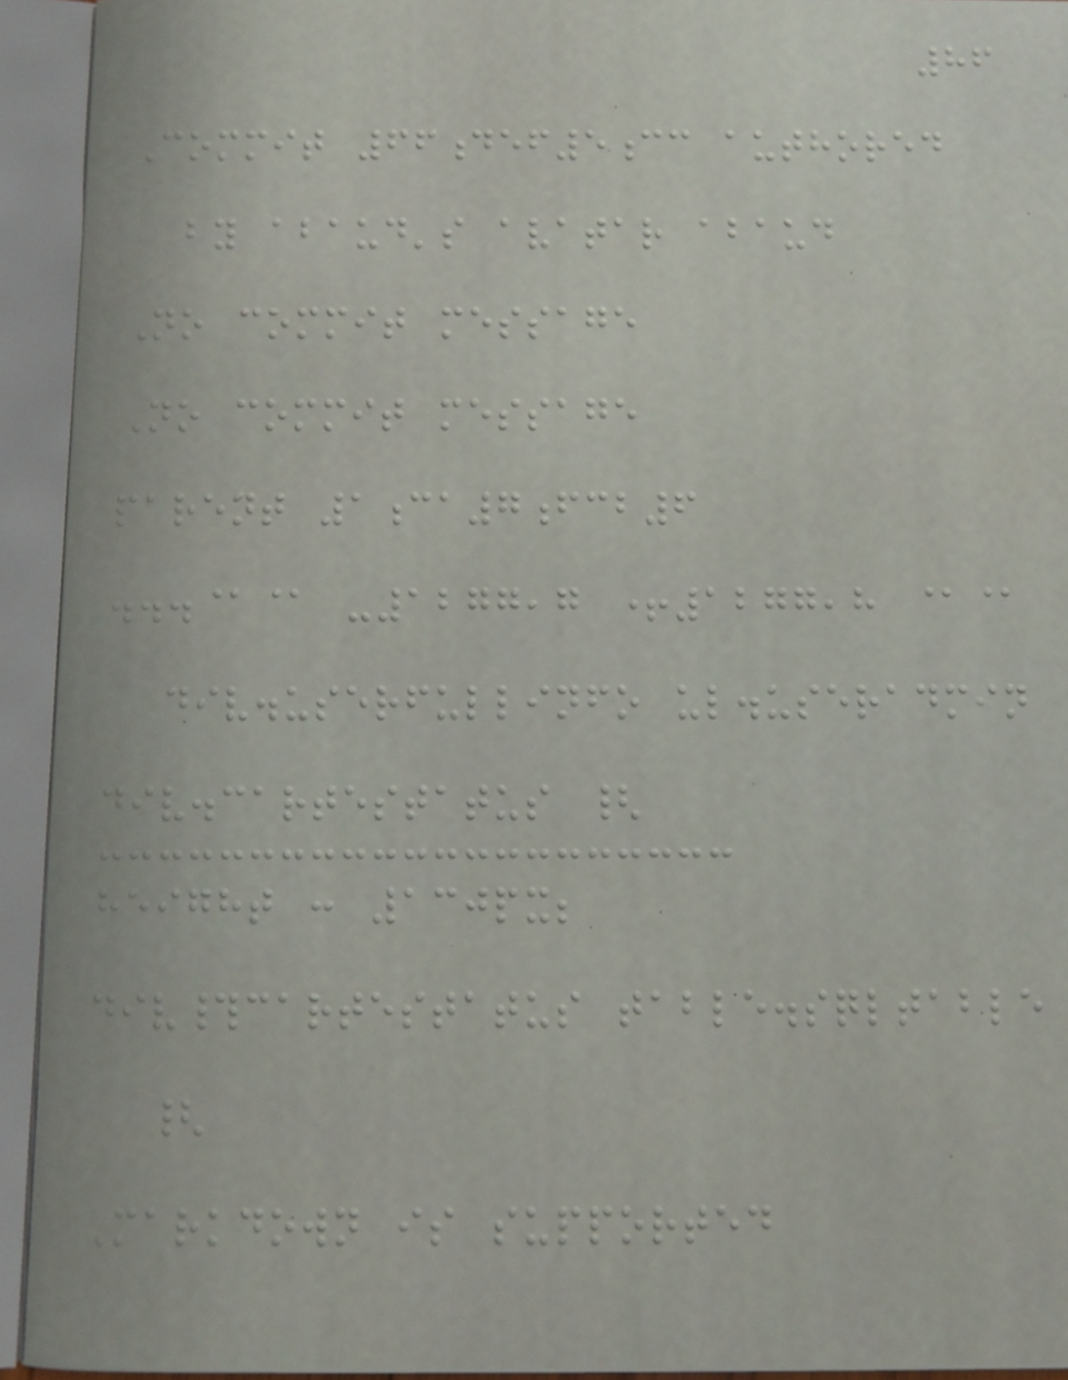86
Commit 66def5cc authored
by abaud's avatar abaud
No commit message
No commit message
parent 1ca7fcb6
...@@ -1277,7 +1277,8 @@
div.userfullinfo ul.useradmin
div.cartestatus {
height : 130px;
div#cartestatus table.sqltable
{
Markdown is supported
